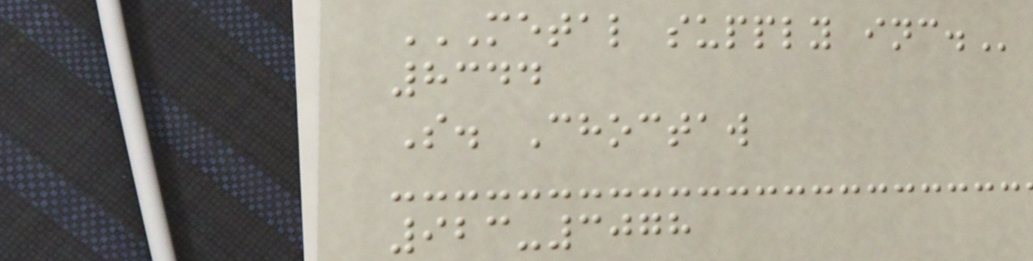METAL SUPPLY INC.
8344
S. Choctaw
923-3078
